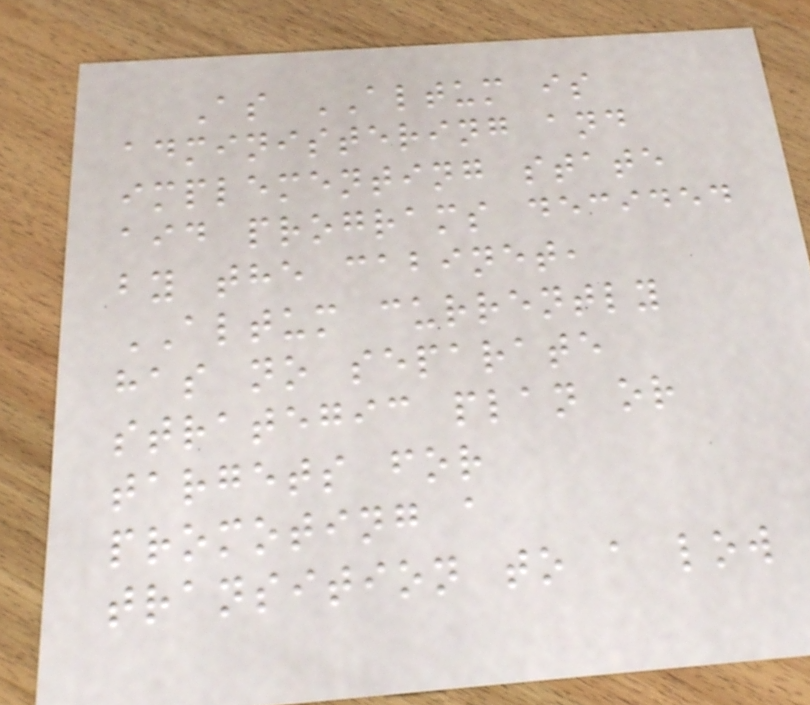As ALTUM is
administering and
implementing state
aid programs decided
by the cabinet,
ALTUM currently
has no separate
strategic plan or
targets for
promoting a
transition to a low
